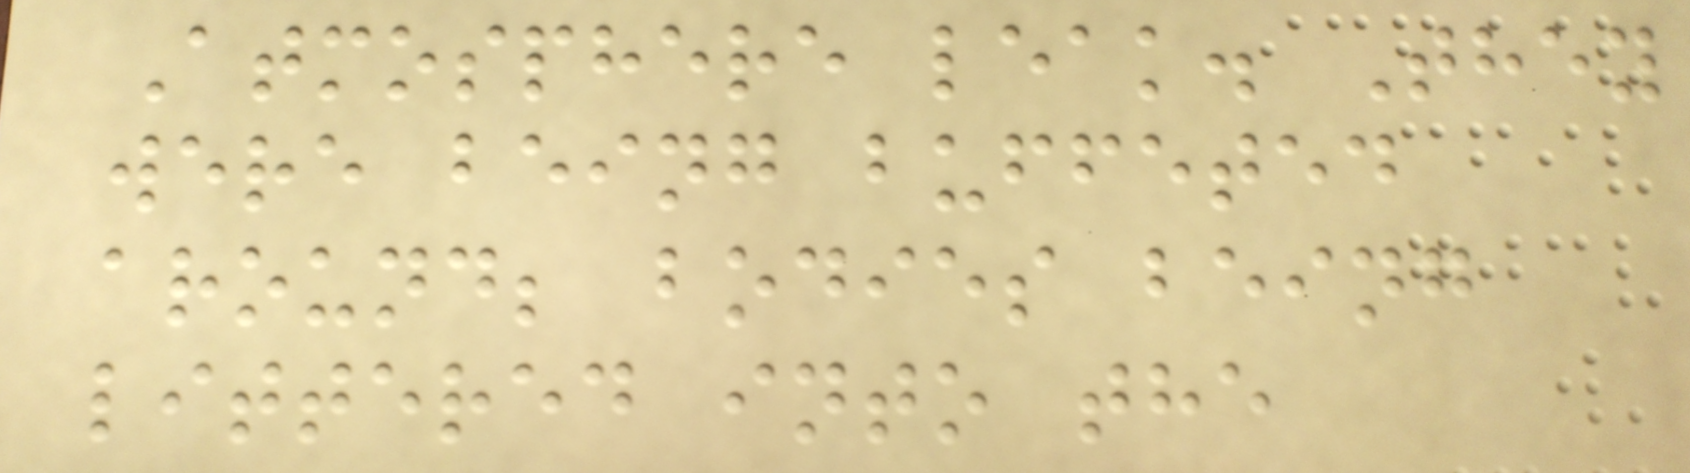Atmosphere leak. They
were being buffeted
around; bodies being
littered into the
